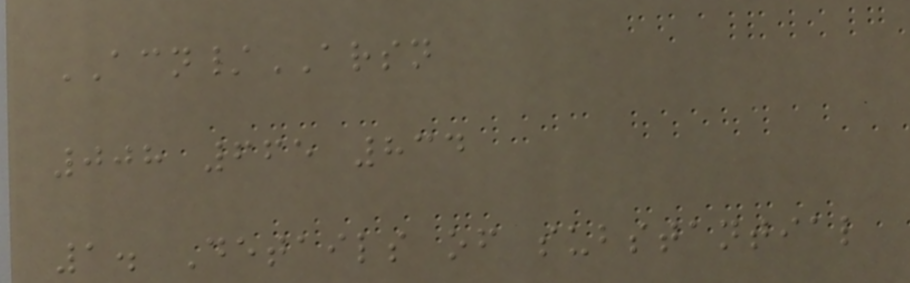ACN/ARSN
008 665 834
1. Details of substantial
